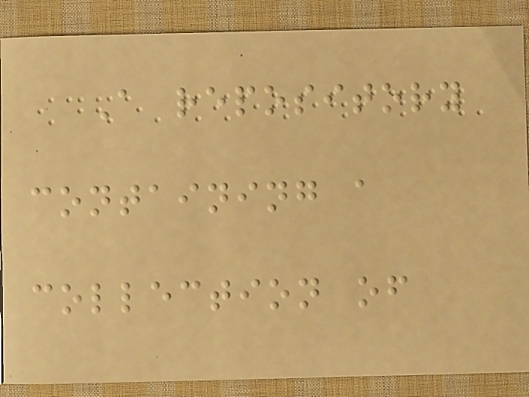A repository
containing a
collection of
